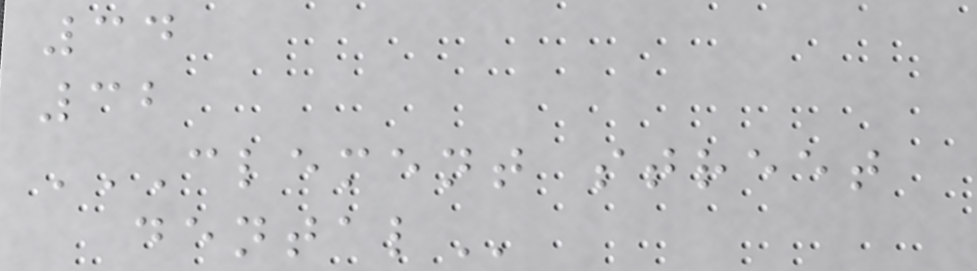34
32
CLEMENT STREET
DENTAL
